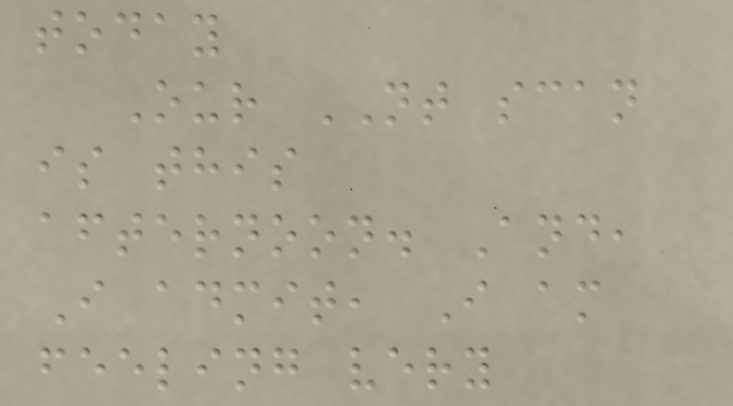today
Our NT scan
is this
afternoon. And,
I admit, I am
feeling very
